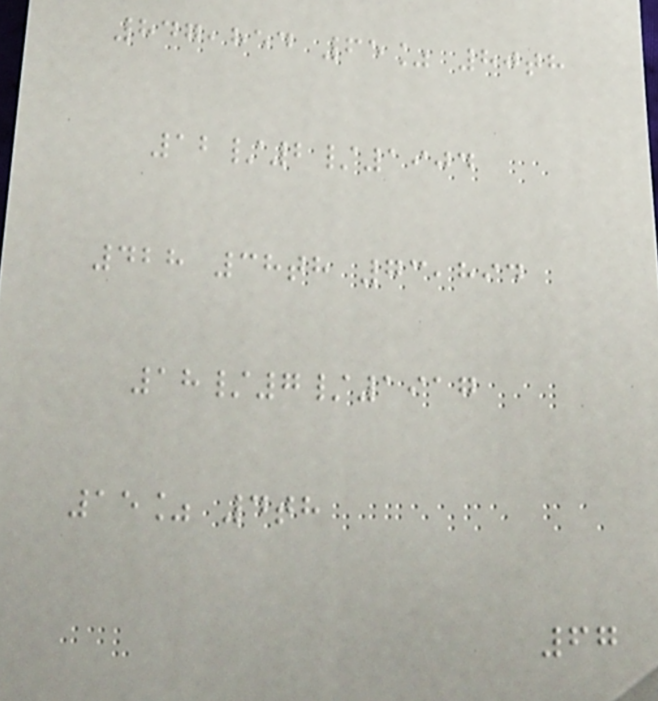847,854 65% 80th
12/2/1904
428 38th 73,894
18/7/1917
15% 4th
67
